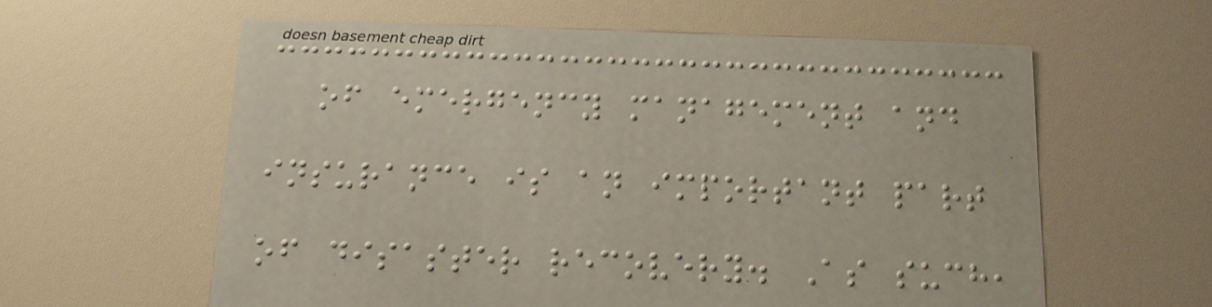of emergency management and
insurance is an important part
of disaster recovery. As such,
